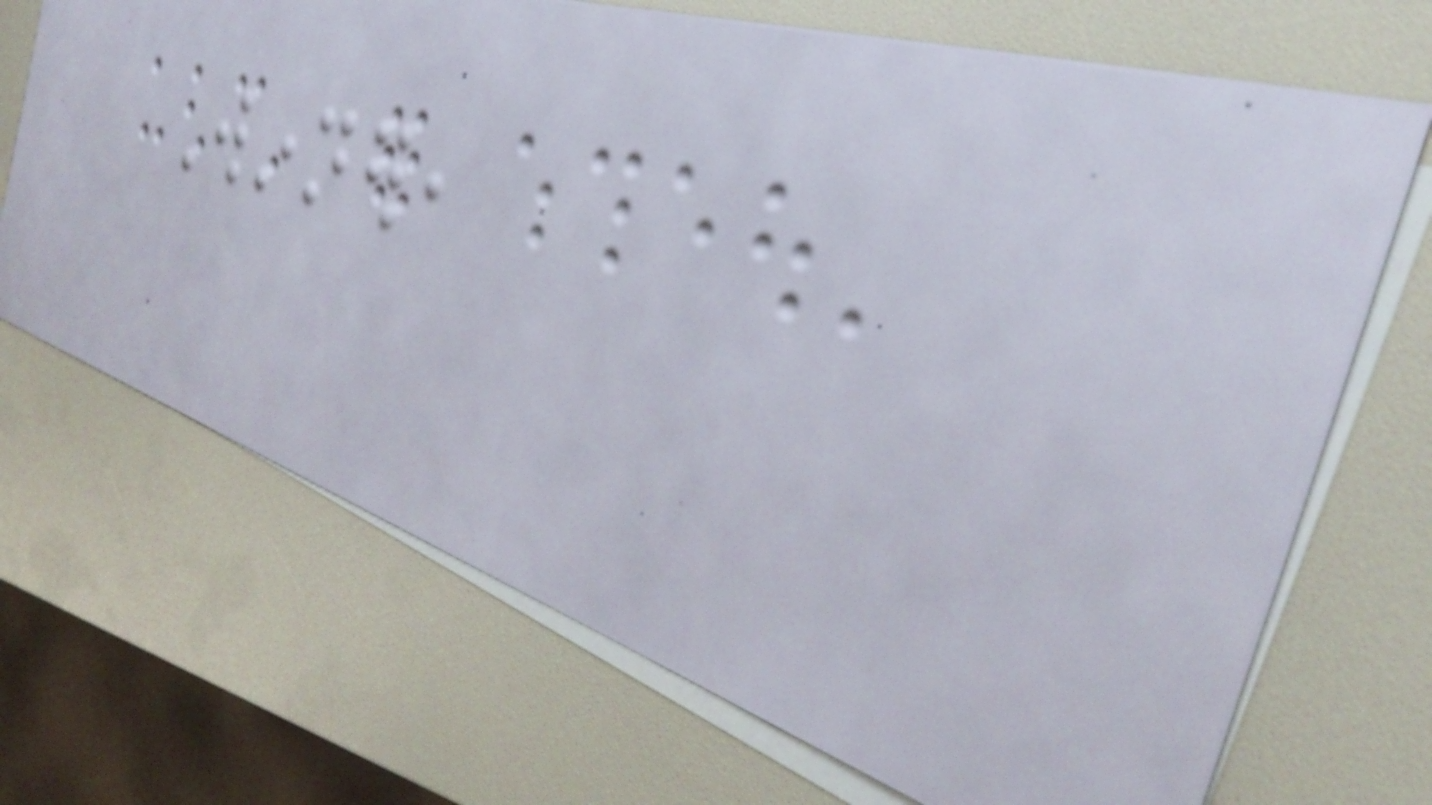Winner,
